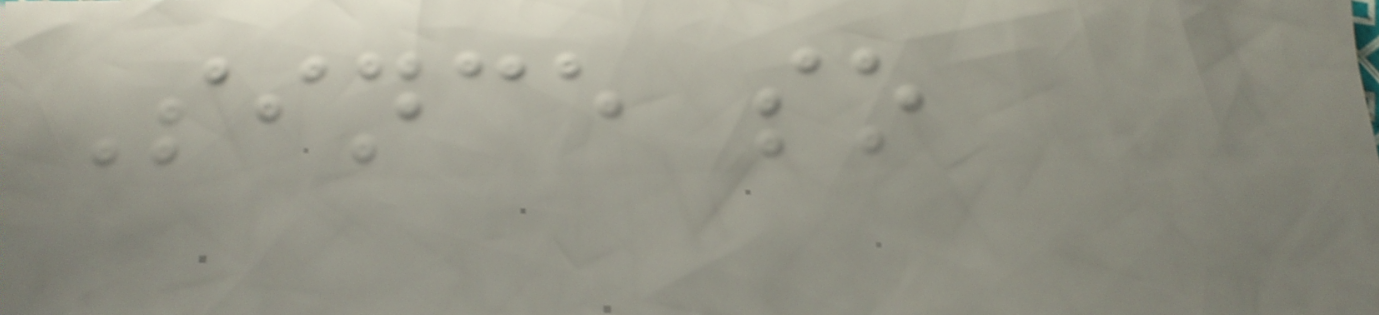Since so
